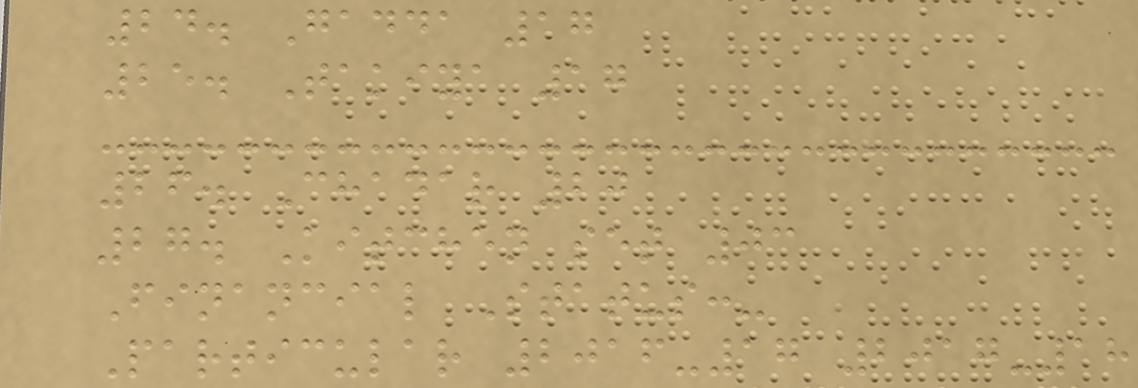24. Gadda 17
25. Takiya 17
26. Chadar 20
27. Kitchen set 03
Financial Status:-
Particular 2016-17 2017-18
